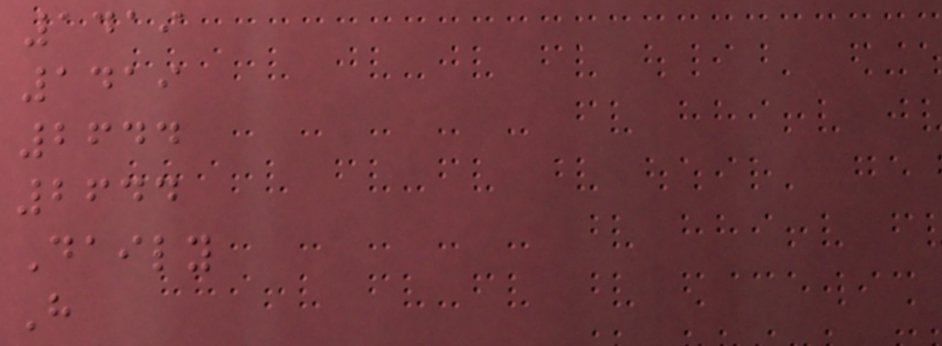1419
1419
2644
2644
Daily
H
